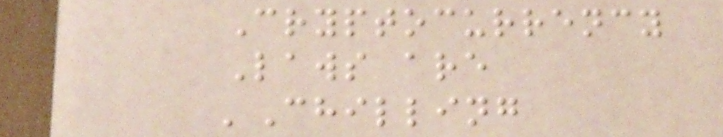Cryptocurrency
Laws are
'Chilling
